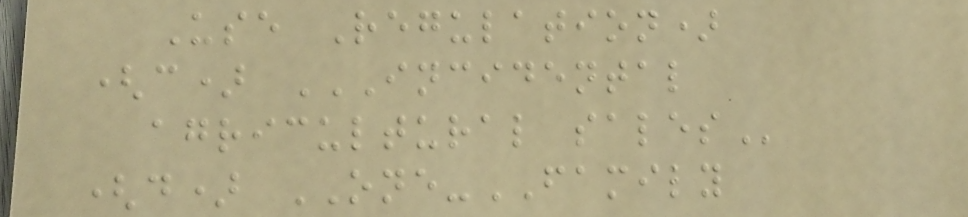Use Regulation)
(c) INCIDENTAL
AGRICULTURAL SALES
(d) ONE-FAMILY
